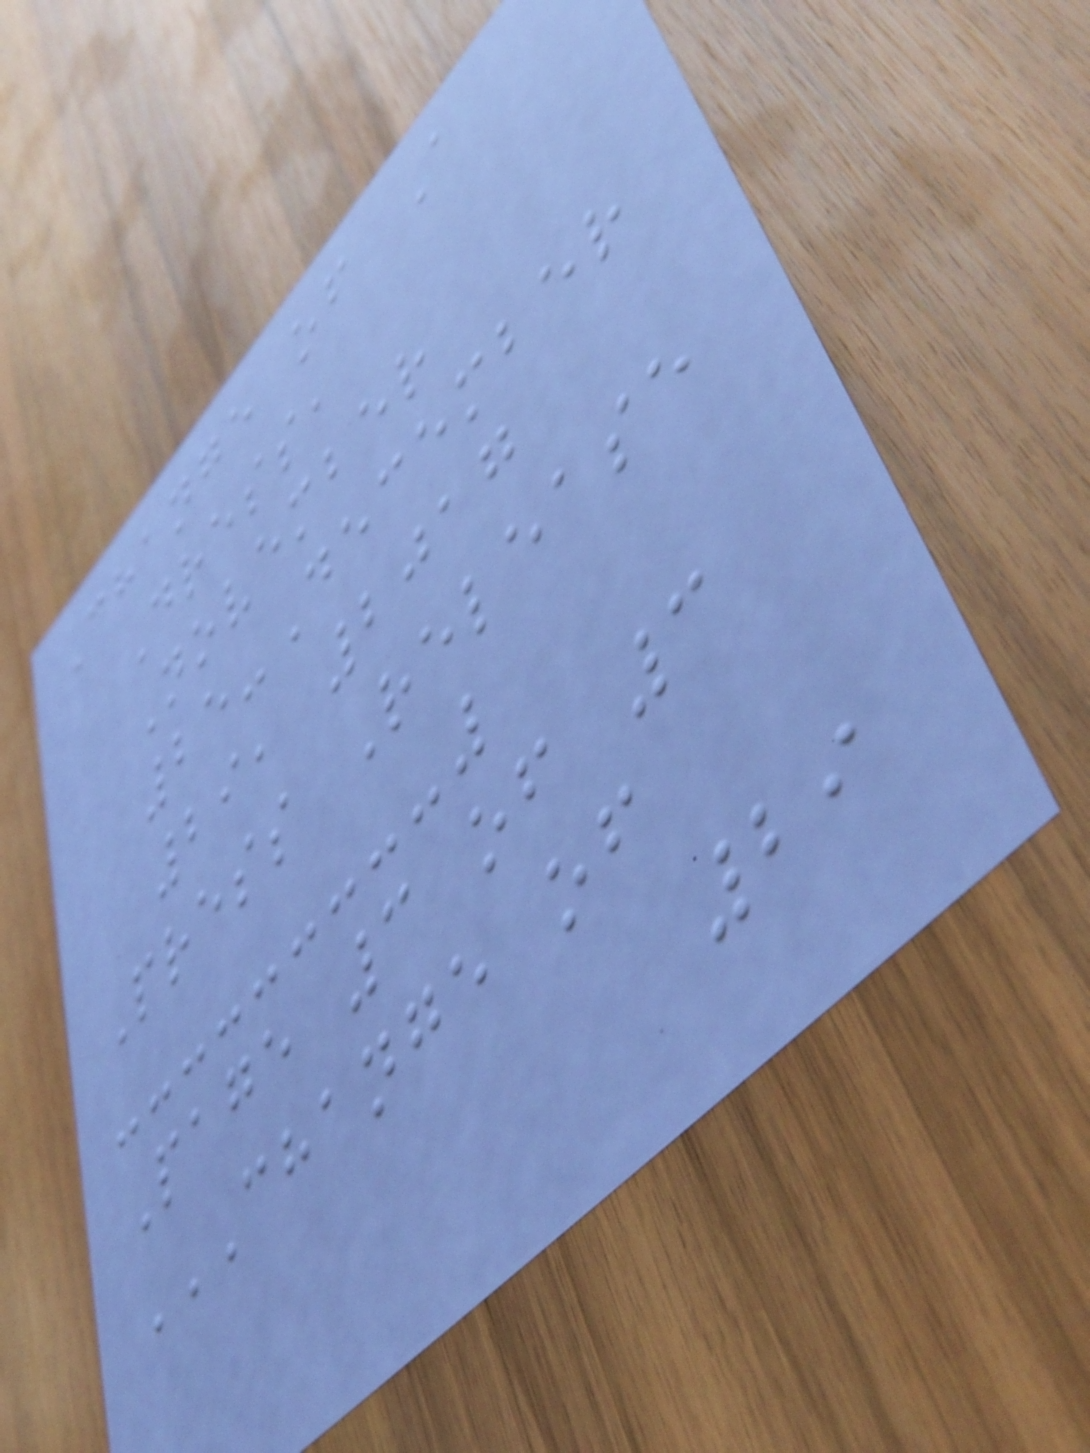Change of A
Dress,
November
25-December
29, 2017
Press Release
Page 3 of 3
CHANGE OF
29
